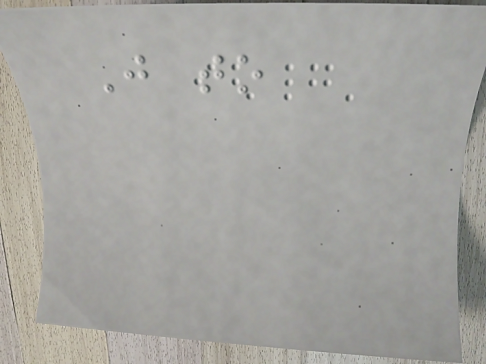Just to
